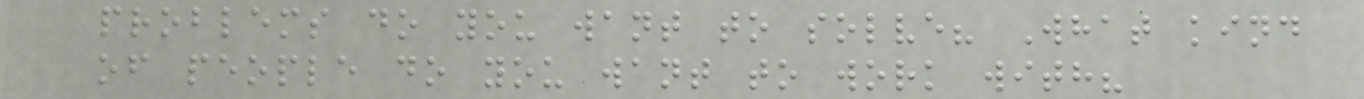problems do you want to solve? What kind
of people do you want to work with?
